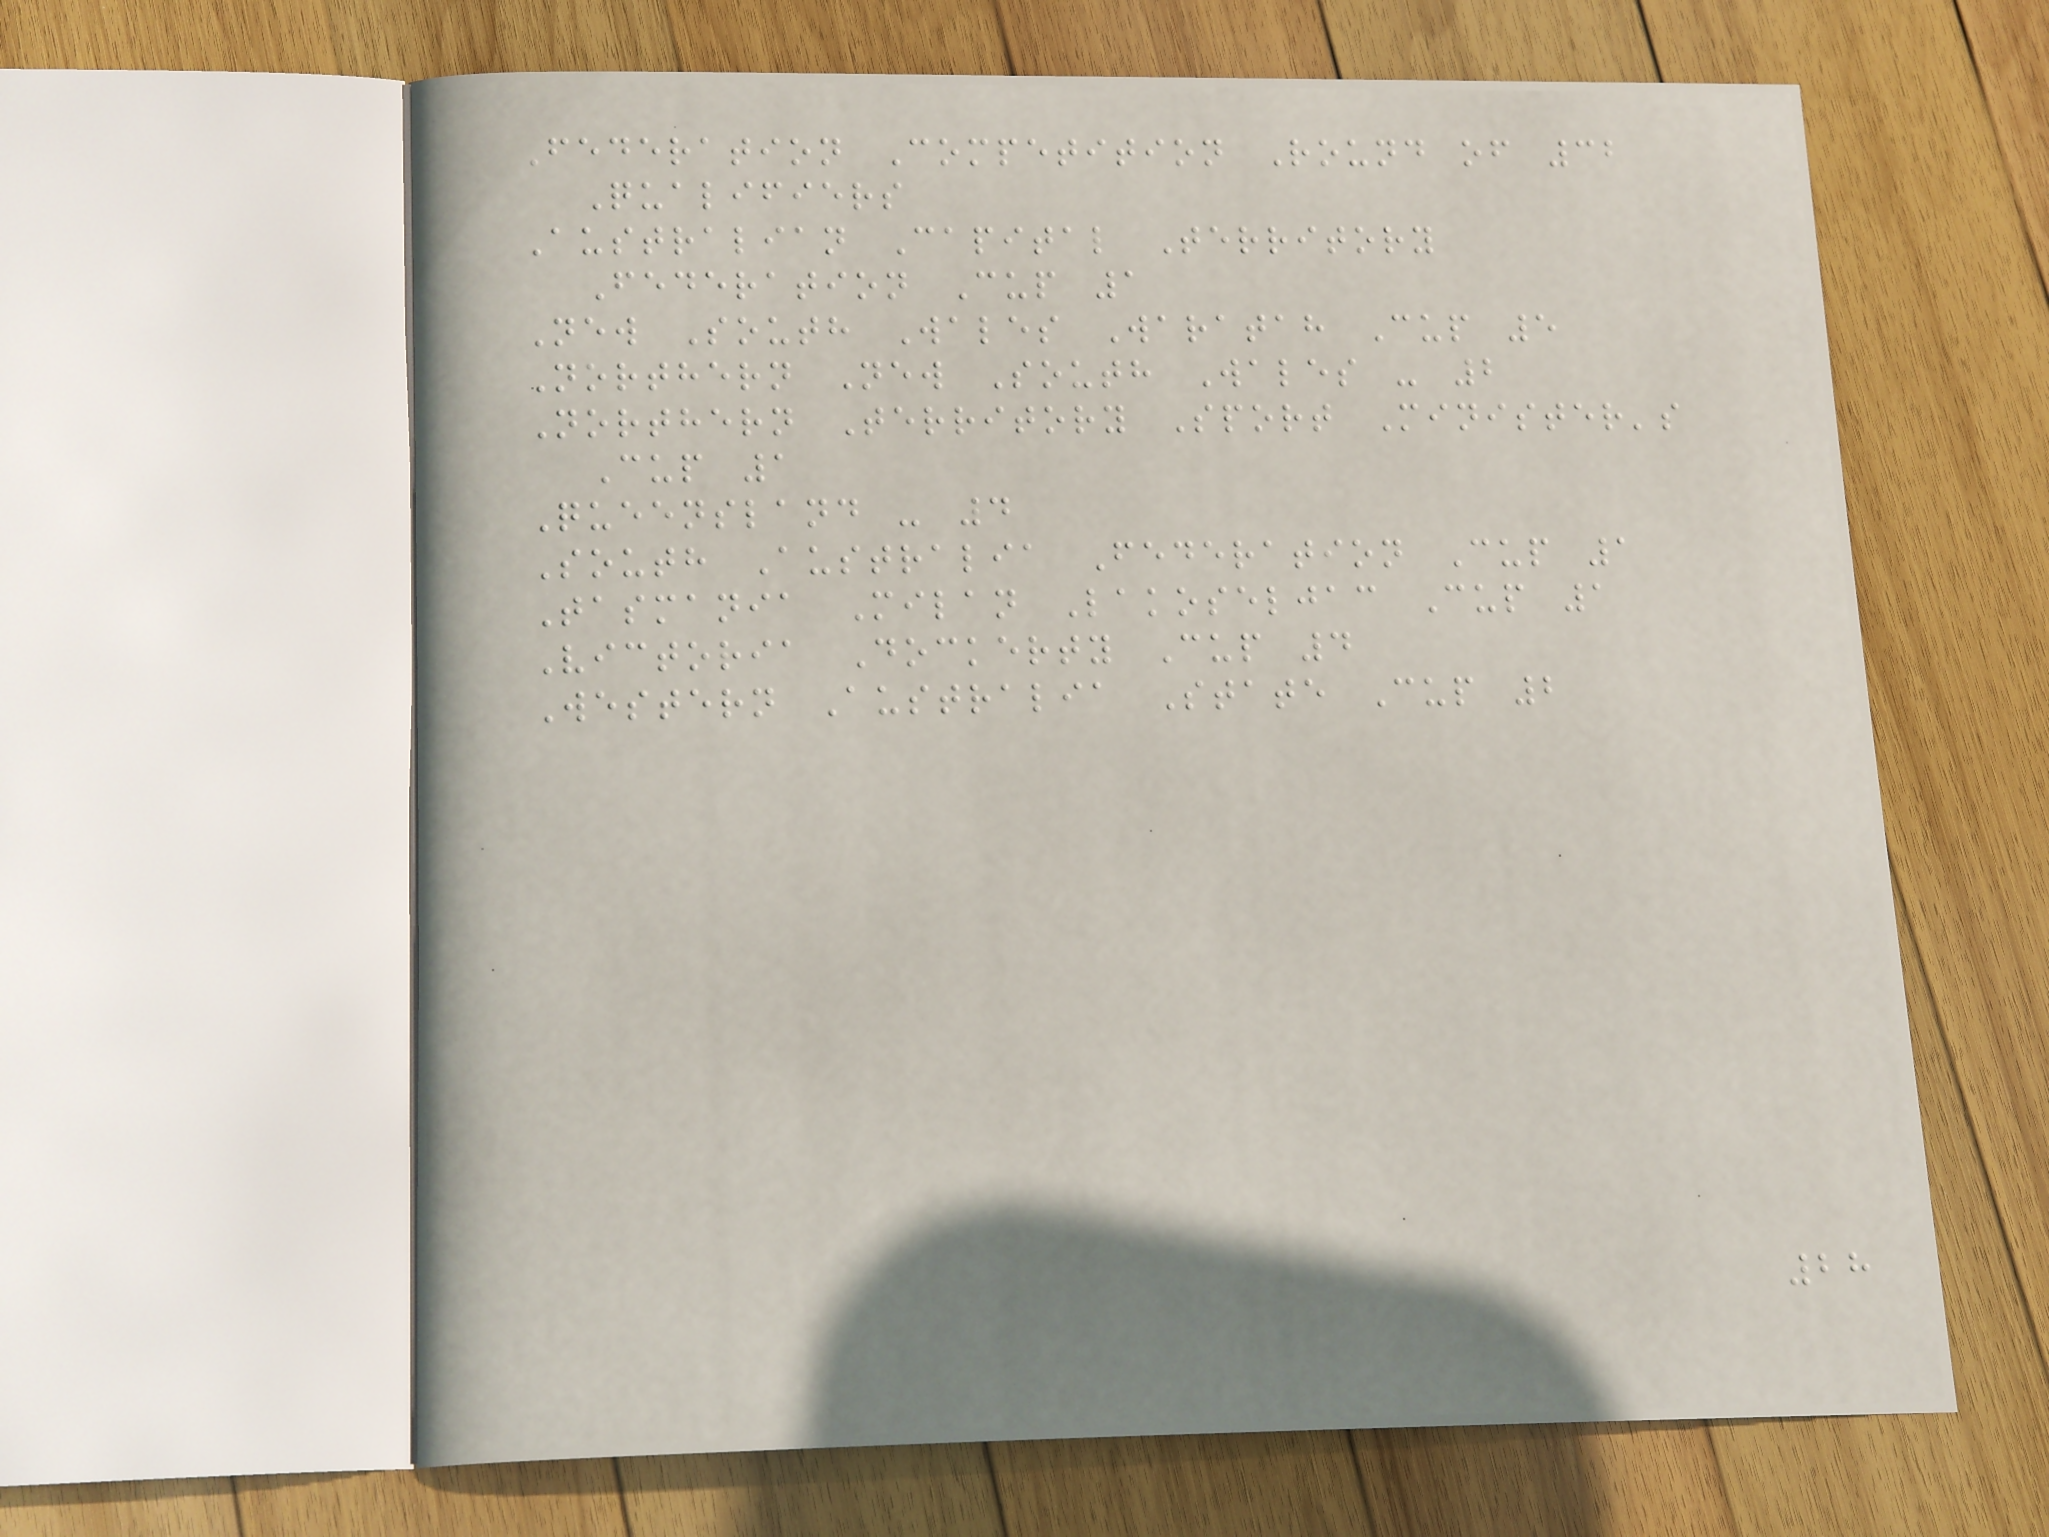Federation Competition Round of 32
Qualifiers
Australian Capital Territory
Federation Cup 1
New South Wales Waratah Cup 5
Northern New South Wales - 2
Northern Territory Sport Minister's
Cup 1
Queensland - 4
South Australia Federation Cup 1
Tasmania Milan Lakoseljac Cup 1
Victoria Dockerty Cup 4
Western Australia State Cup 2
28
